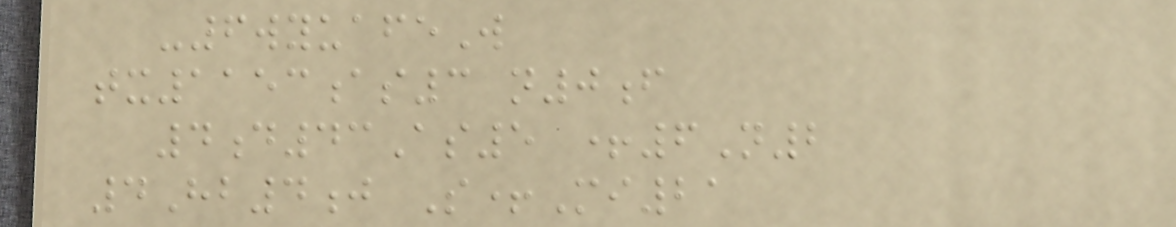-6wyuafeW
tx1153as3 n0f
4d43As5 +6N2
4Hb4j S+Mi21
